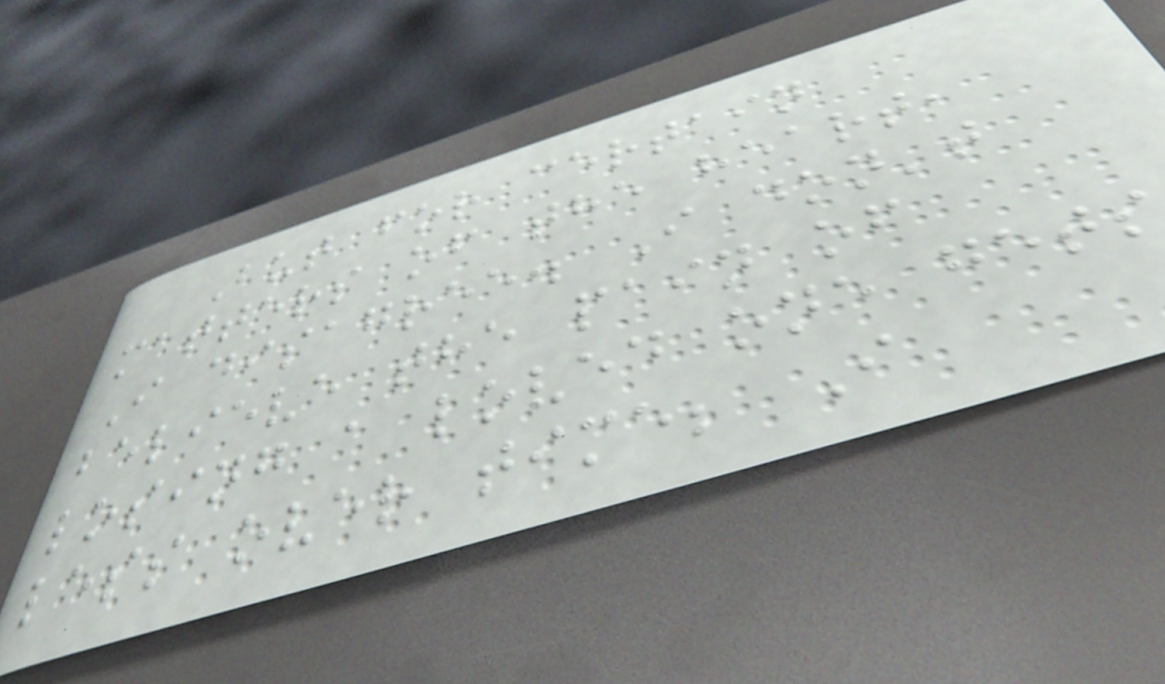But for certain
matters of the heart,
I disagree. I don't
believe the pain of
losing a loved one gets
less over time; I
